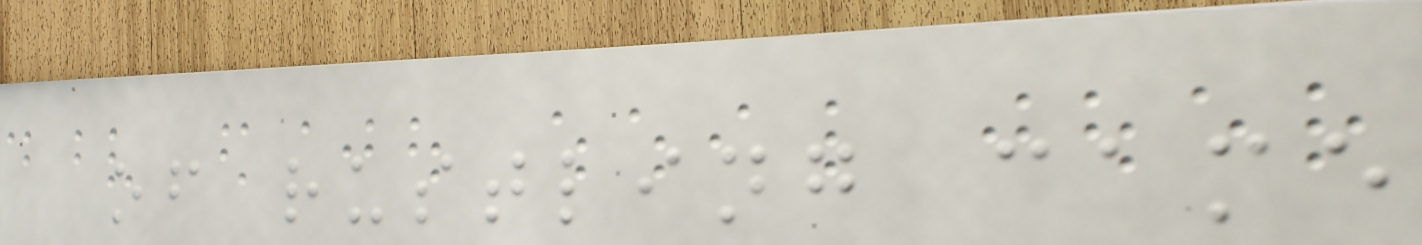of rustling came
